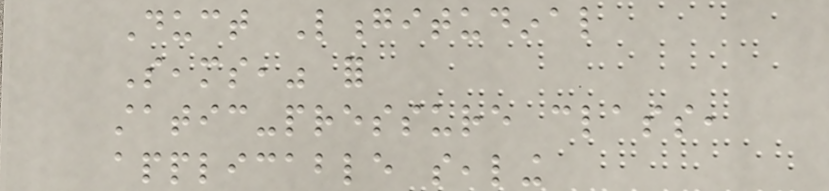Duct Longitudinal
Seams," for
static-pressure class,
applicable sealing
